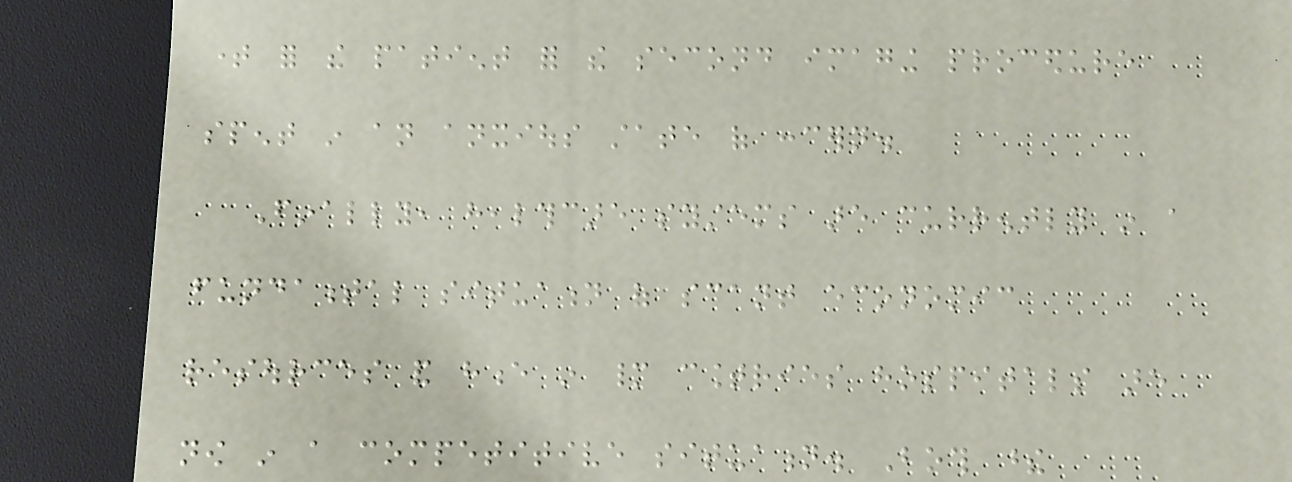time for the patient for the second imaging procedure
spent in an anxious state of concern.
Finally, healthcare systems are currently in a
fundamental situation of scant economic
resources and hence in many countries hospitals are
now in a competitive situation. Both these
